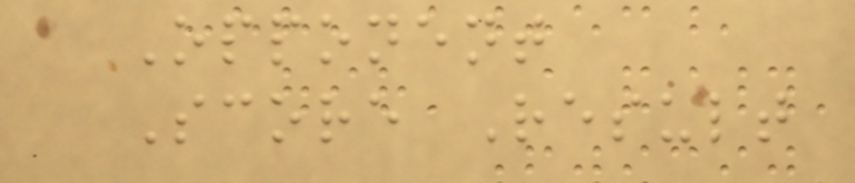Opponent
Score Result
